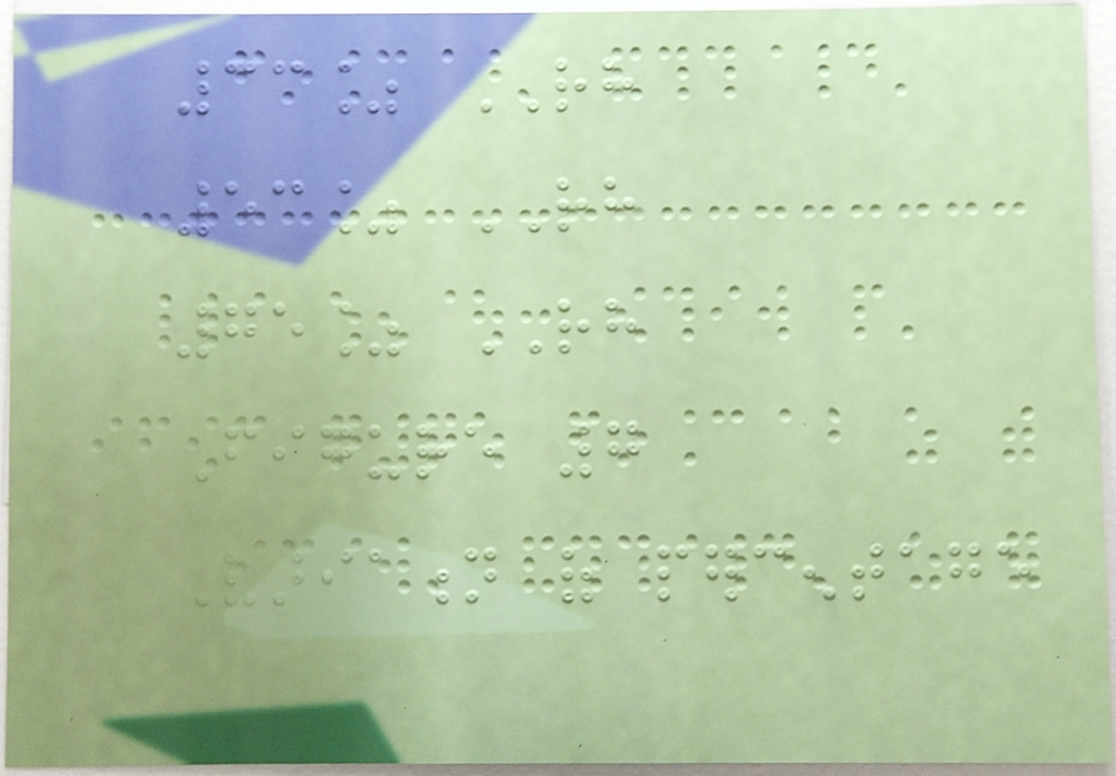33% RH
53% RH
75% RH
Figure 7
Variation of percentage
